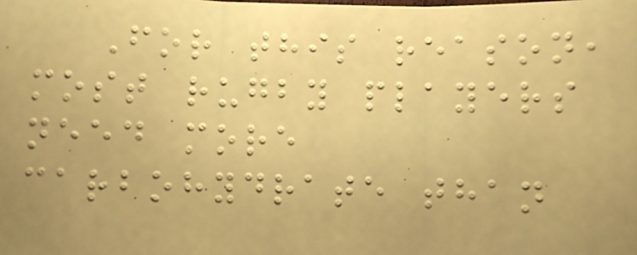For this reason,
most rugby players
need more
carbohydrate than
